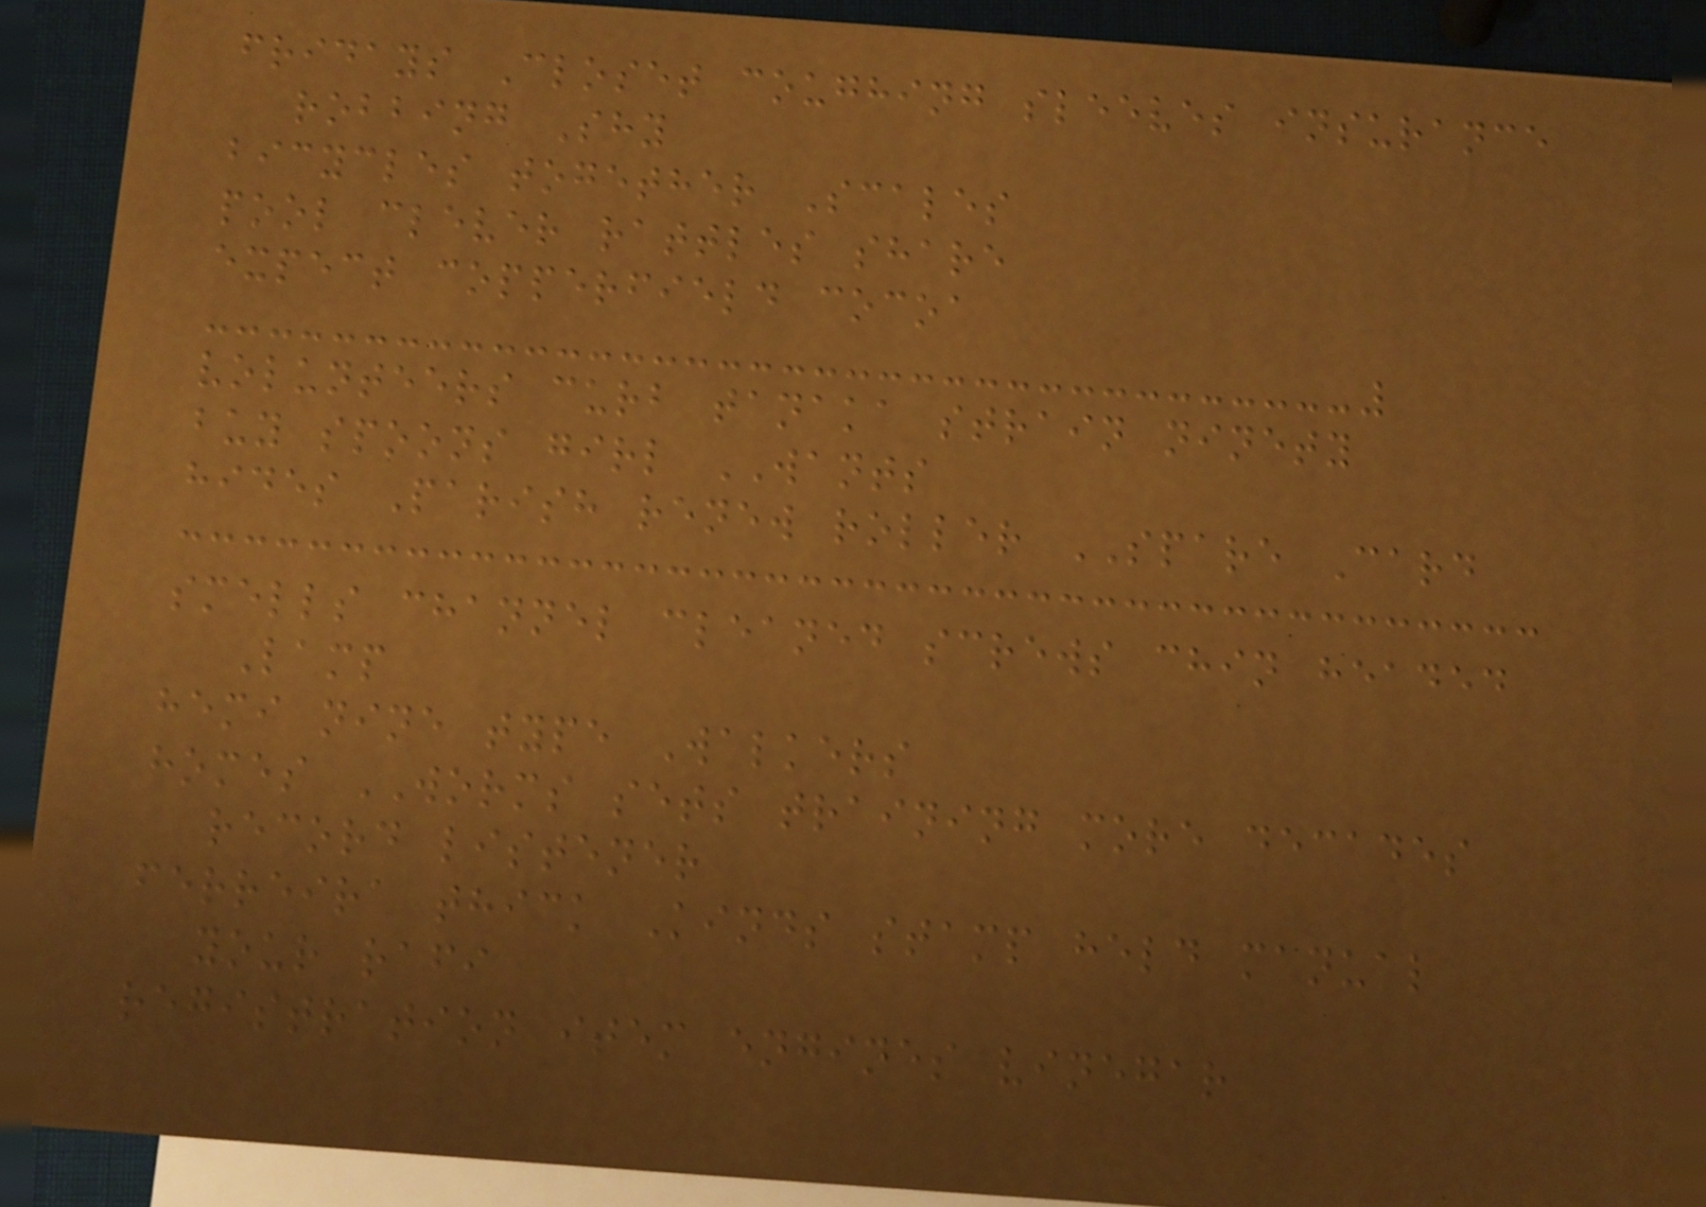fridays Closet coughing sleeves insurance
robbing Shy
bicycles together Scales
pool clever rattles share
expect copperfield cocoa
volunteers curb tanaka strain ninety
buy spoons girl WANTS
hides Parish renew roller SPARE Card
smells channel cleaned screws chin headed
Lamp
hemi nine type Walkers
homes WORMS sets training more decades
record listener
ferreira thick Kinds stamp held manual
your rafi
registration item engines vinegar
